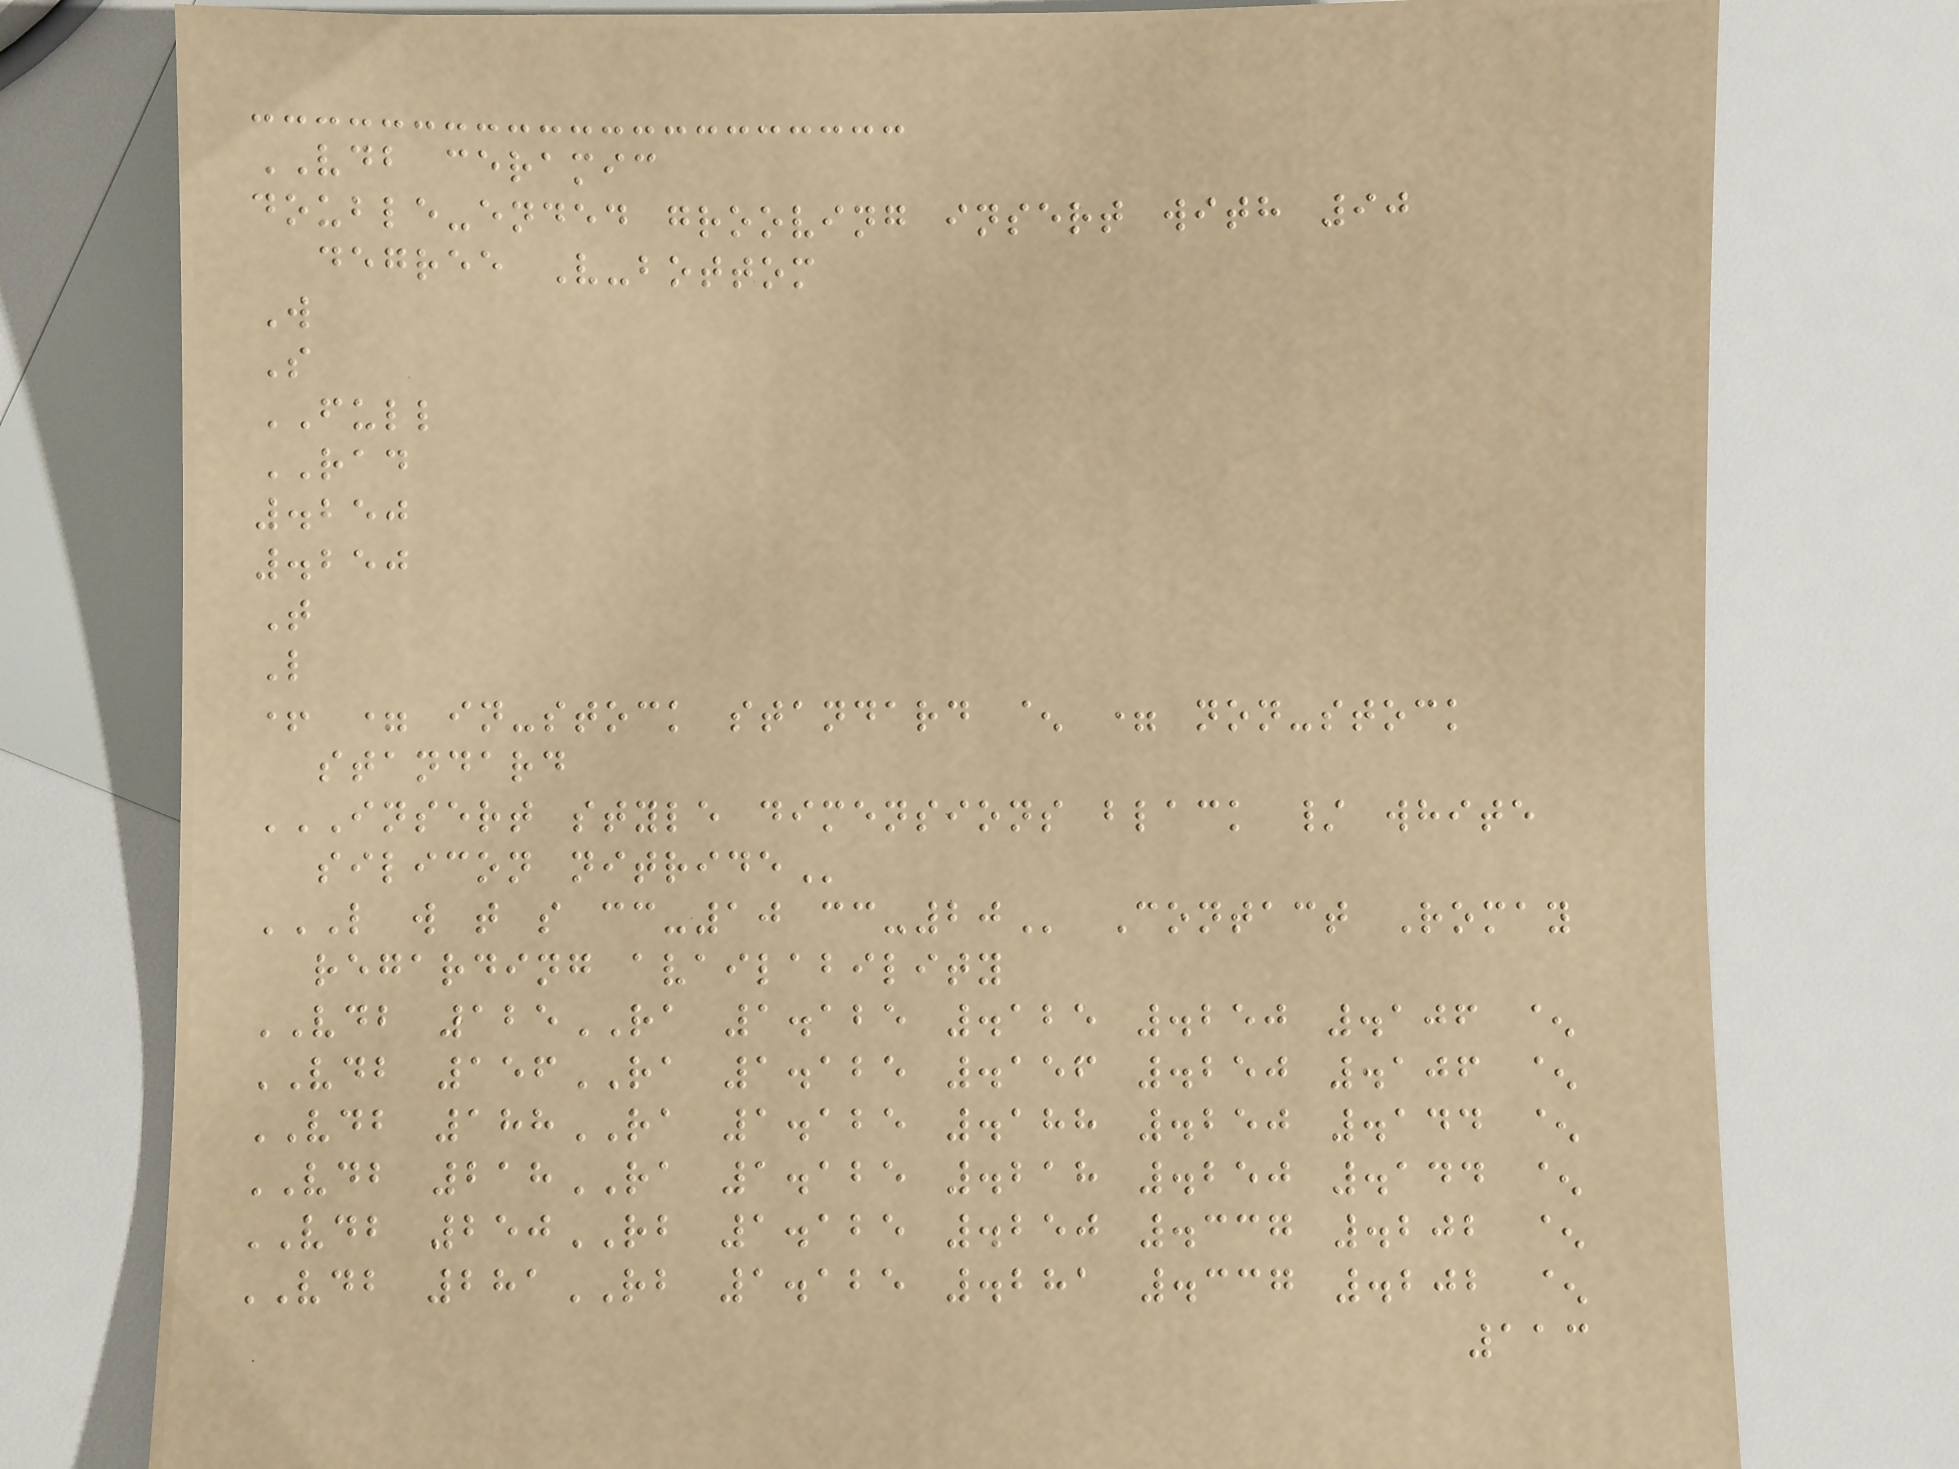VDB ceramic
double-ended grooving insert with 90
degree V-bottom
W
S
FULL
RAD
.250
.250
T
L
+ = in-stock standard ^ = non-stock
standard
INSERT STYLE DIMENSIONS BLACK / WHITE
SILICON NITRIDE
L W T S CC-10 CC-20 Contact Romay
regarding availability
VDB 125RA 1.125 .125 .250 .106 ^
VDB 156RA 1.125 .156 .250 .106 ^
VDB 188RA 1.125 .188 .250 .144 ^
VDB 218RA 1.125 .218 .250 .144 ^
VDB 250RB 1.125 .250 .337 .202 ^
VDB 281RB 1.125 .281 .337 .202 ^
113
